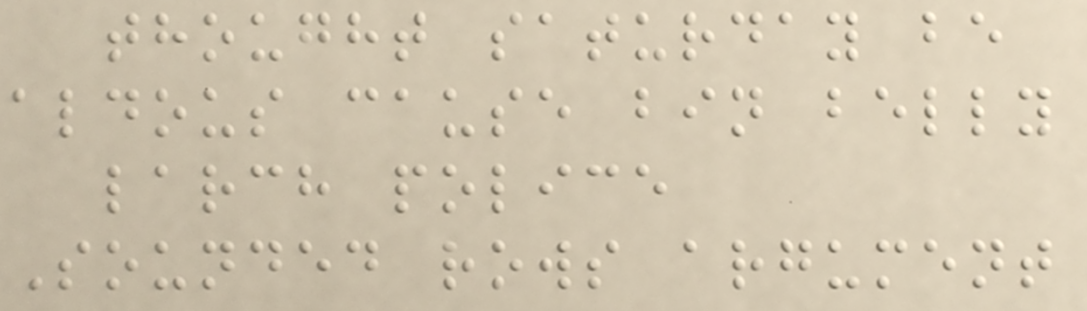thought saturday be
aldous cause bin belly
larch police
Sounded rows argument
